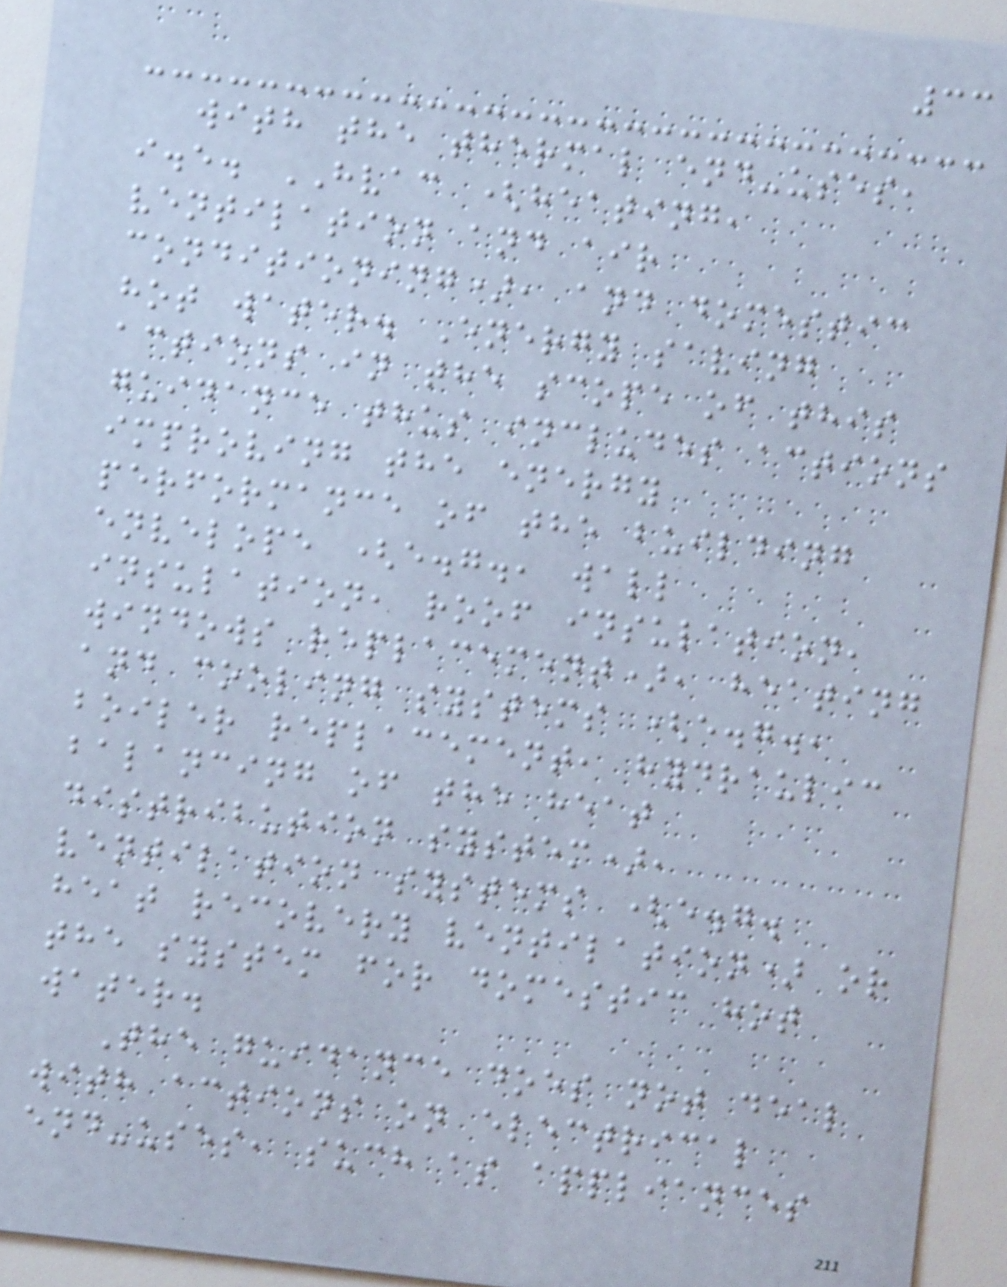33
with the thermal end-uses,
i.e. HVAC (heating,
ventilation and air
conditioning), and domestic
hot water. Energy saving
actions in the scope of this
guidance thus includes actions
improving the energy
performance of the building
envelope (e.g., wall
insulation, roof insulation,
windows replacement), heating
and cooling systems (e.g.,
boiler replacement, hydraulic
balancing of the heat
distribution system),
ventilation systems (e.g.
heat recovery ventilation) or
the system for domestic hot
water.
The guidance does not deal
with actions on electrical
end-uses, such as appliances
